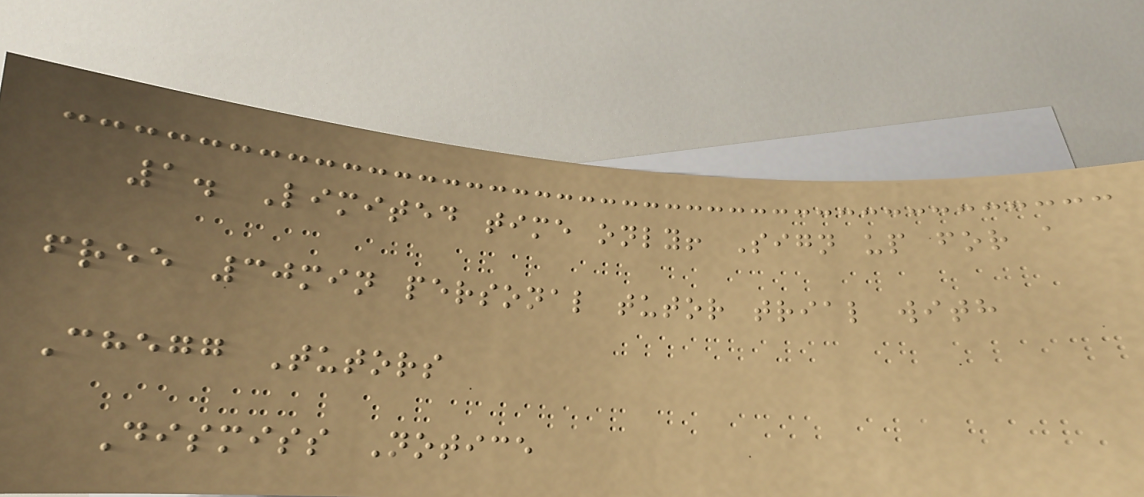1. Limited time only! Sign up for a
free 30min personal tutor trial with
Chegg Tutors
Dismiss Notice
